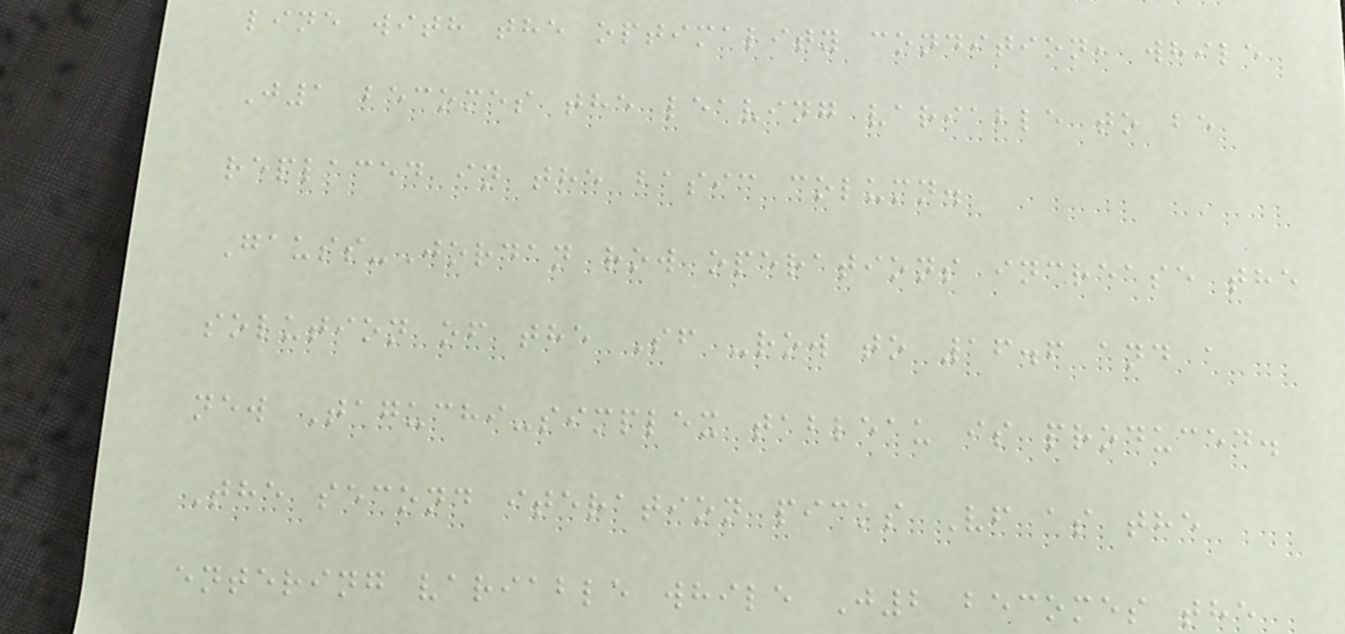line with the optimality condition, while
J1 becomes the leaving variable to be
replaced in the basic column.
Gauss-Jordan row operations increase the
solution of the Sf -row to 16.6 and a
new Taguchi-simplex tableau is produced.
The second iteration picks Vf as the
entering variable while J2 becomes the
